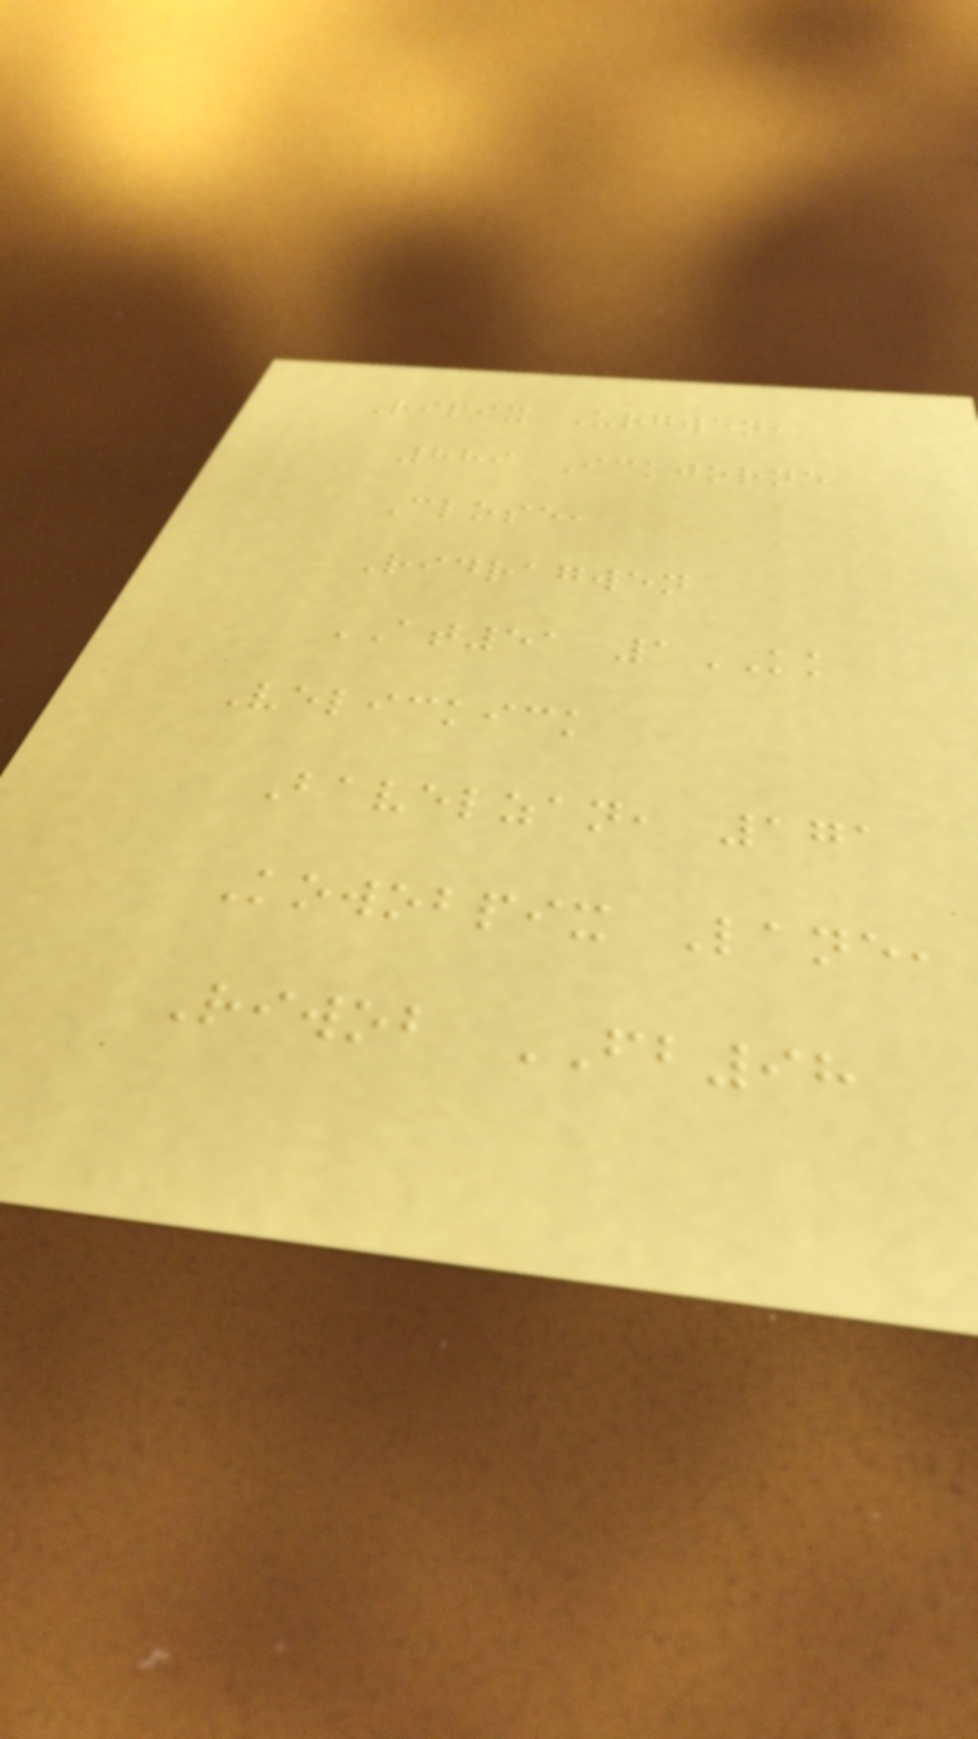Ripix Urgwen,
889 Ickjorne
Close,
Ridragwen
AT51 1KK
Velickick
Bavelzan, 171
Kowobpix Lane,
Riwob FB98
